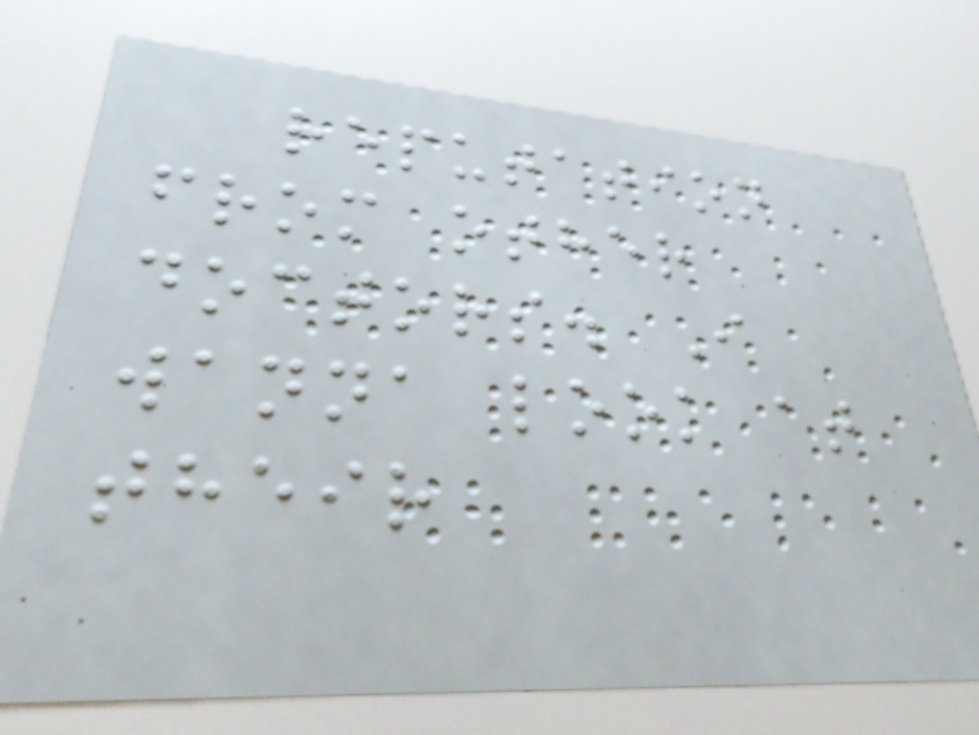reputation
from other
doctors. I
wanna look at
their
